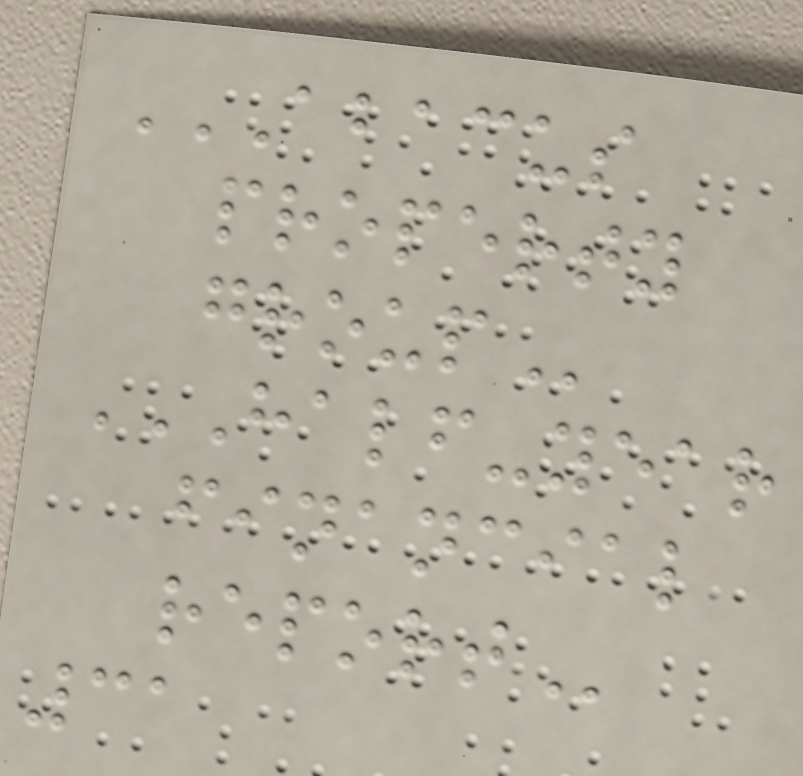ABACUS
PROPERTY
GROUP
HALF-YEAR
FINANCIAL
REPORT
31
